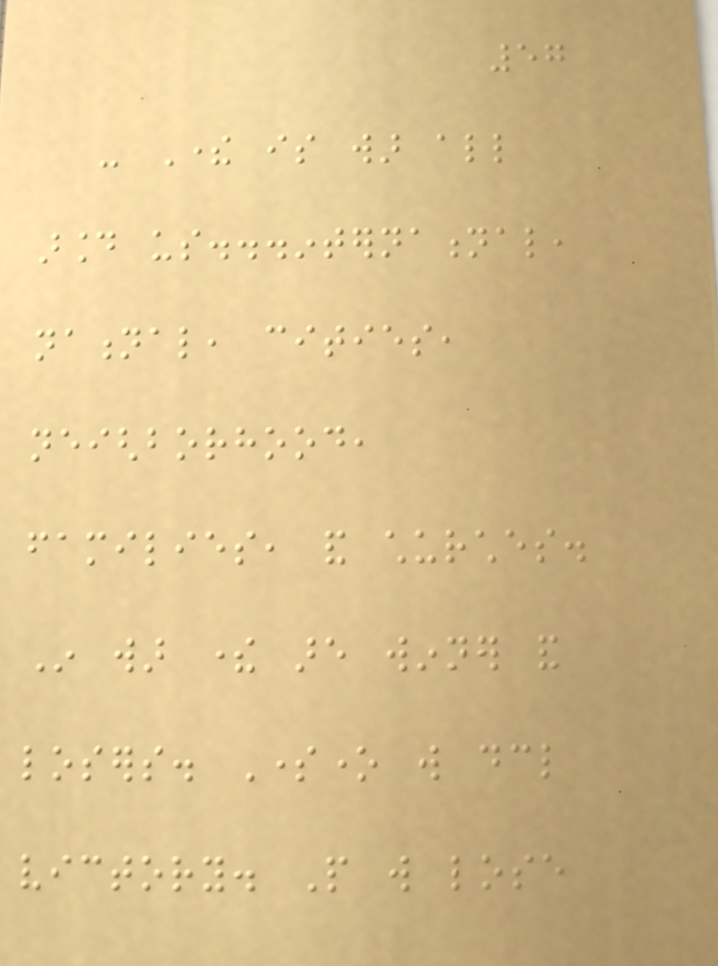57
- There is war all
around us...international,
national, cities,
neighborhood,
families, and churches.
In war there are winner and
losers. Someone will declare
victory. People will lose
